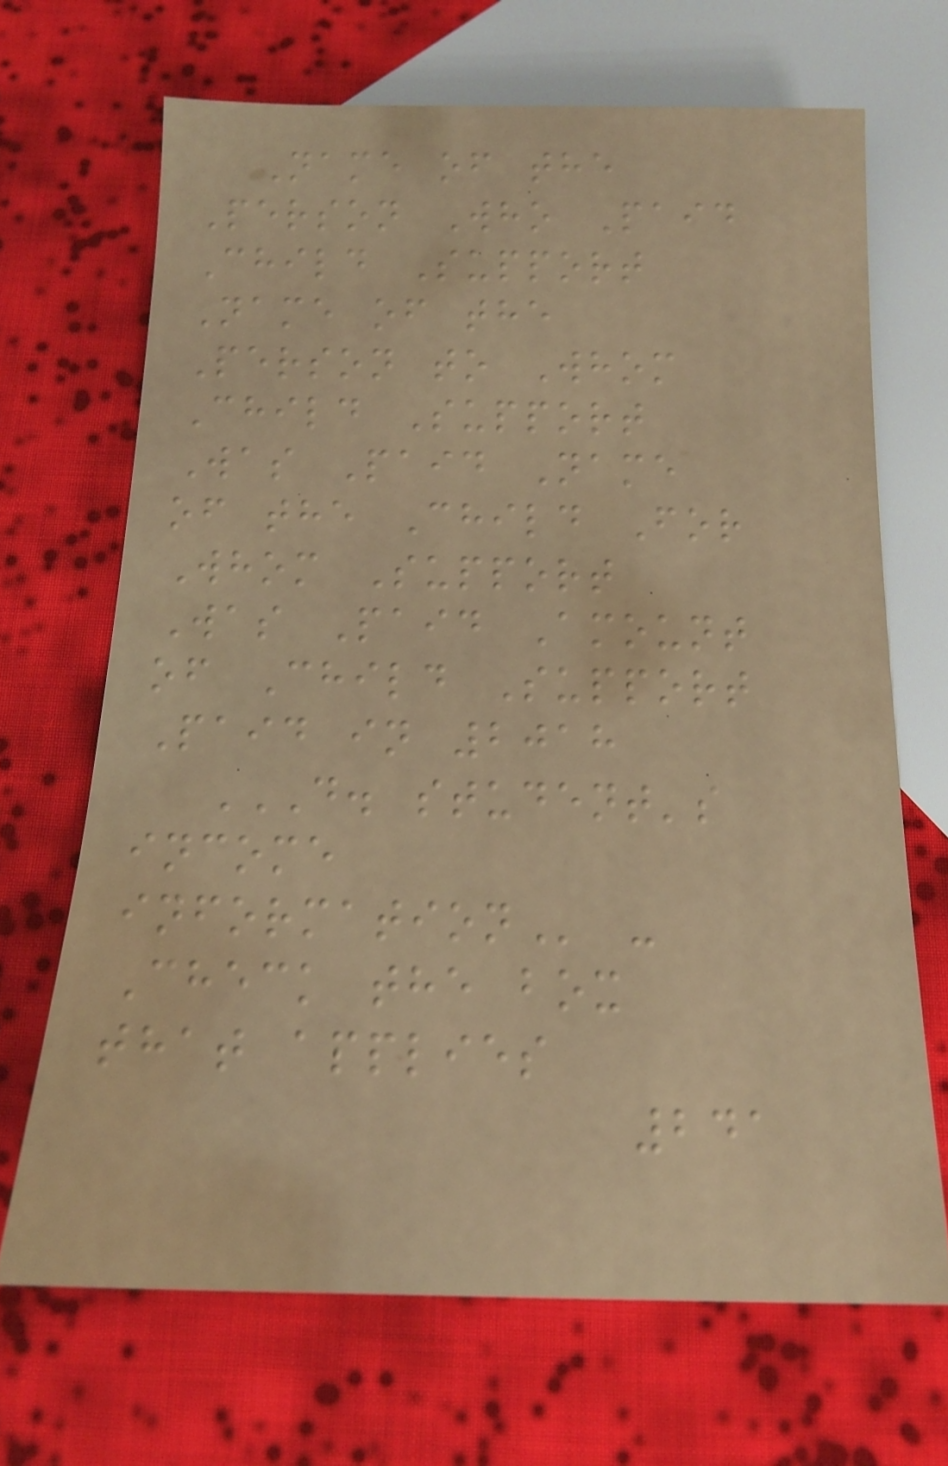Name of the
Person Who Paid
Child Support
Name of the
Person to Whom
Child Support
Was Paid Name
of the Child For
Whom Support
Was Paid Amount
of Child Support
Paid in 2018
D. STUDENT'S
INCOME
INFORMATION -
Check the box
that applies
241
